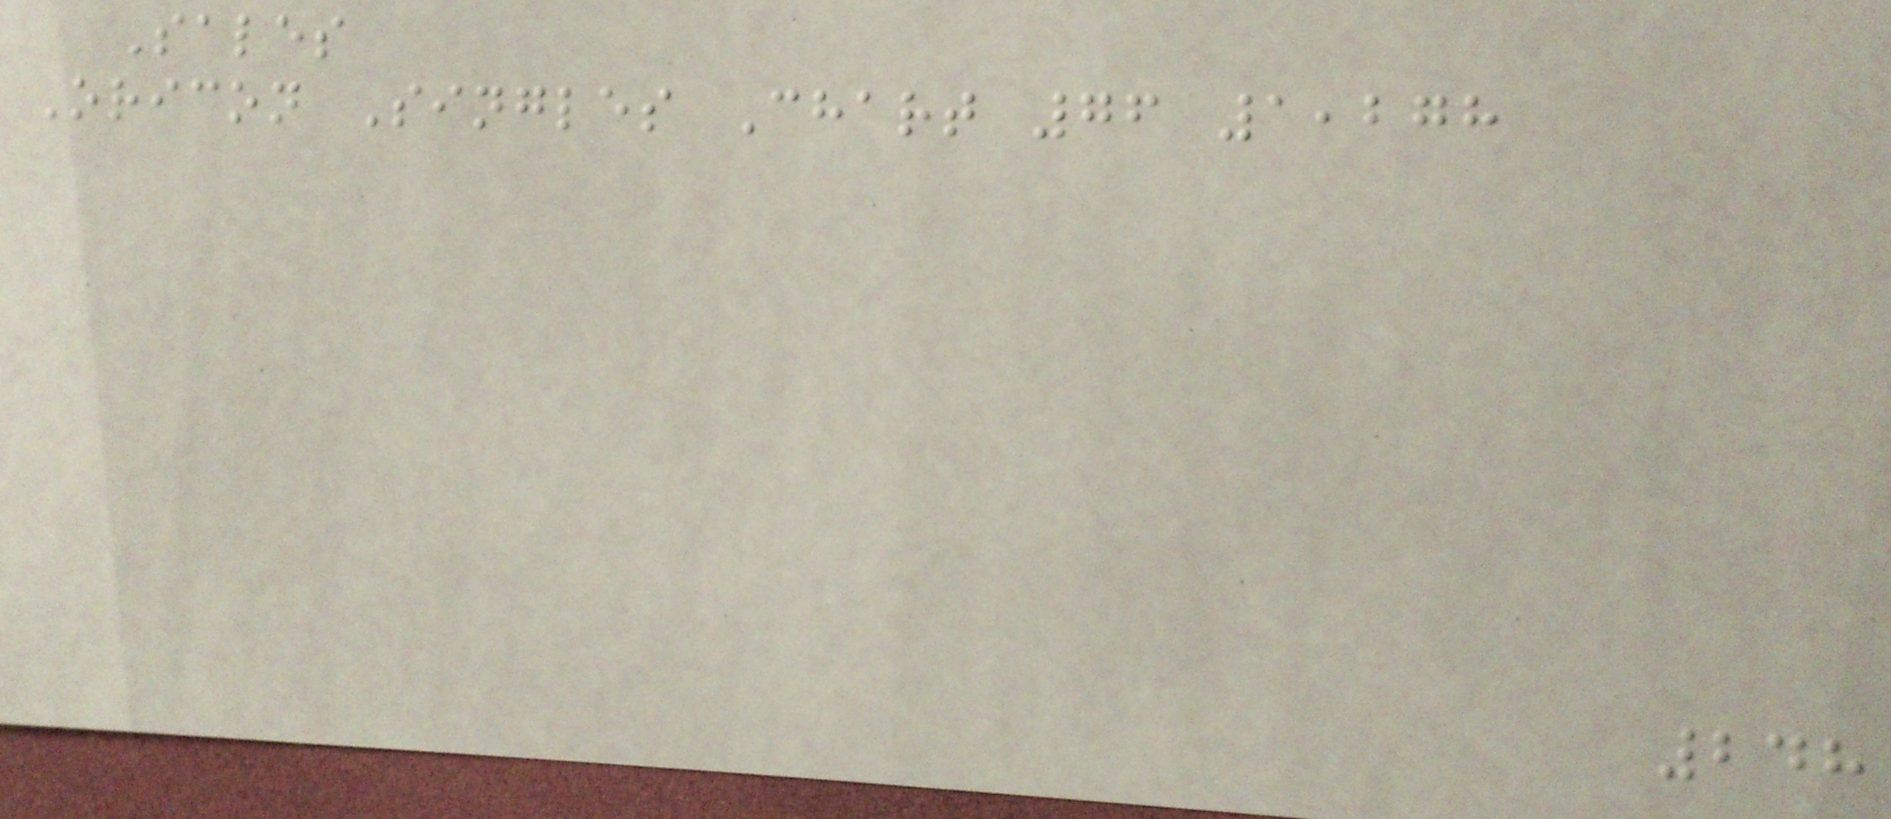Sales
Oricon Singles Chart 76 1,278
248
